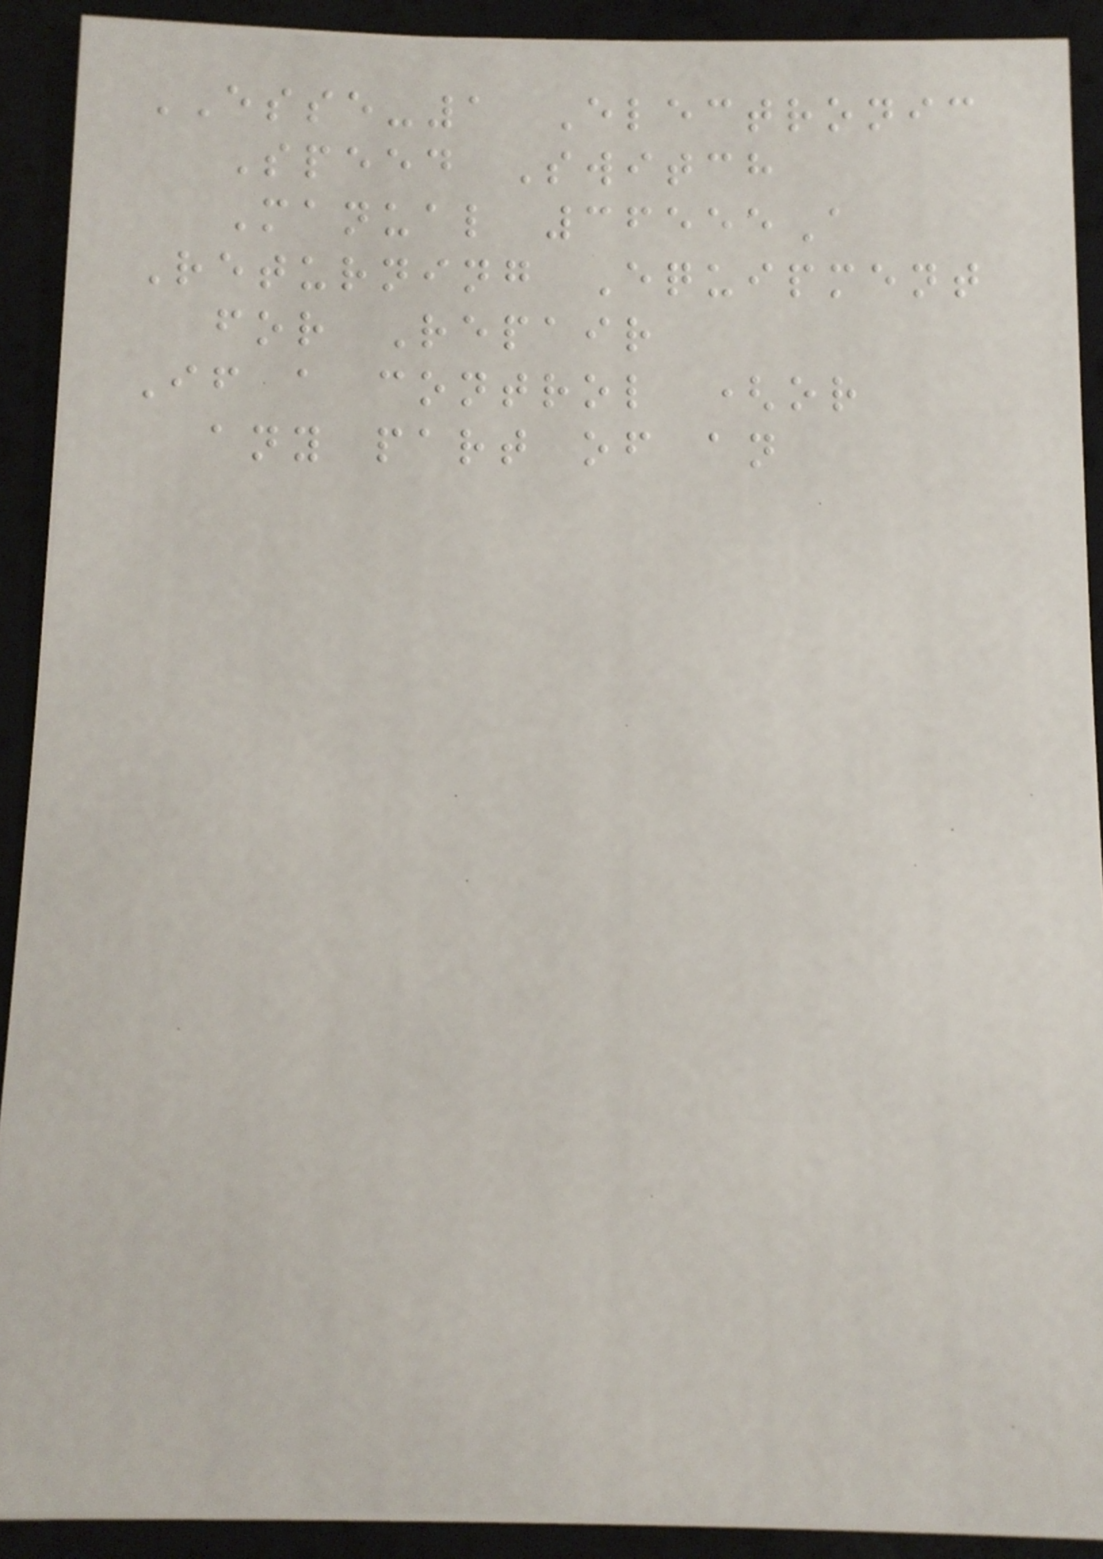ESSE-1 Electronic
Speed Switch
Manual 36555A
Returning Equipment
for Repair
If a control (or
any part of an
